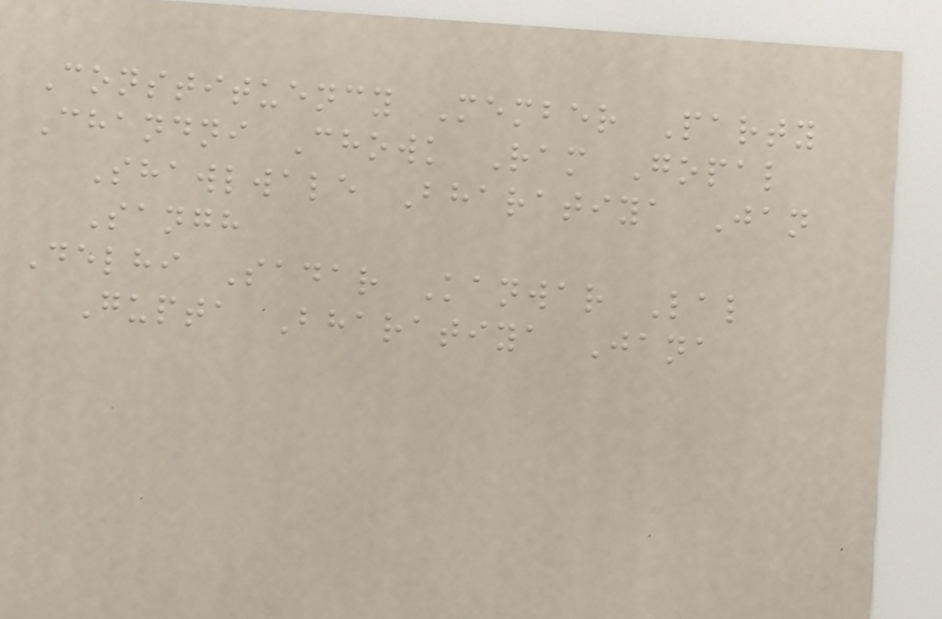Constituency Member Party
Chandni Chowk Ram Gopal
Shawlwale Bharatiya Jan
Sangh
Delhi Sadar Kanwar Lal
Gupta Bharatiya Jana
